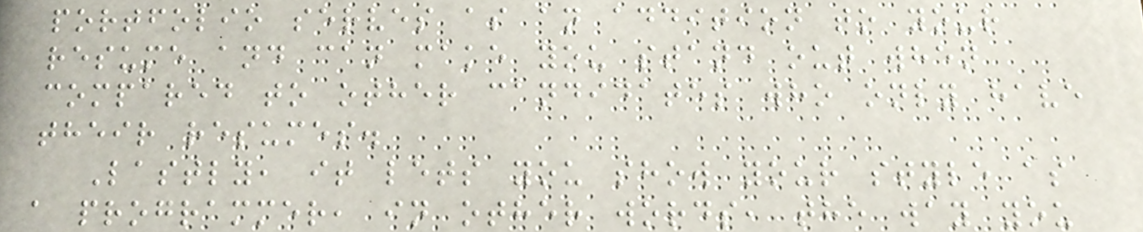portfolio serves as an addition to your
resume and can make you stand out when
compared to other candidates who only have
their resumes.
Lastly, it lets you show your style as
a programmer, in other words, the way you
